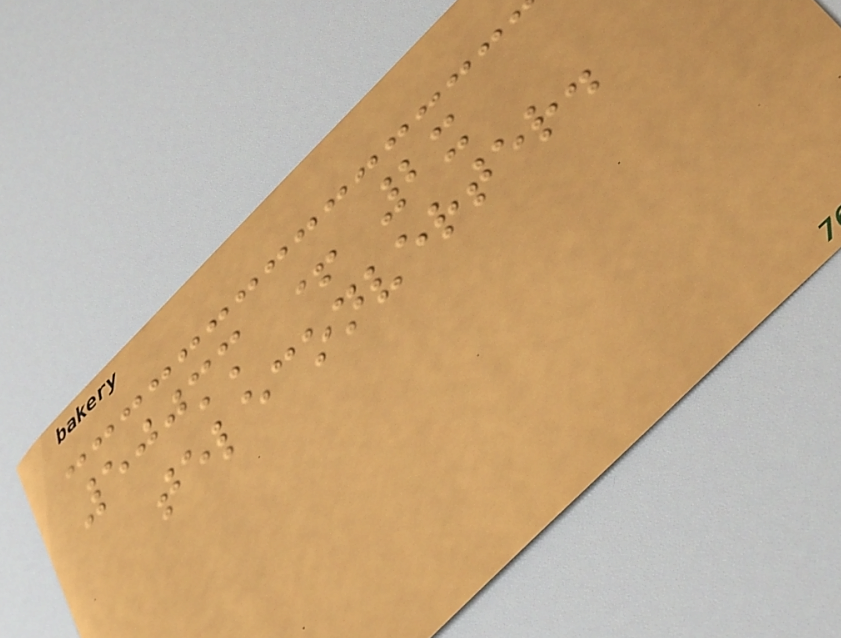500mm + 2x
teleconverter.
